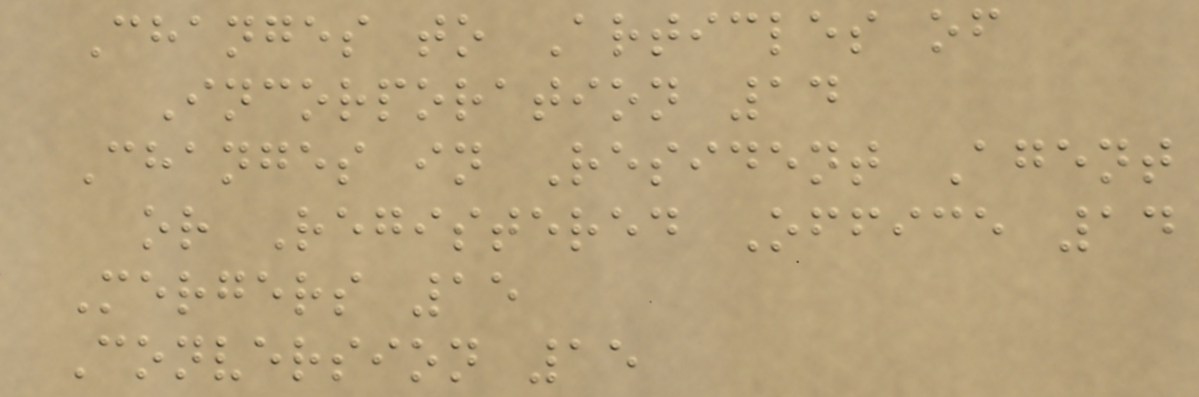Changes to Articles of
Incorporation 14
Changes in Resident Agent
or Registered Office 14
Mergers 15
Conversion 15
